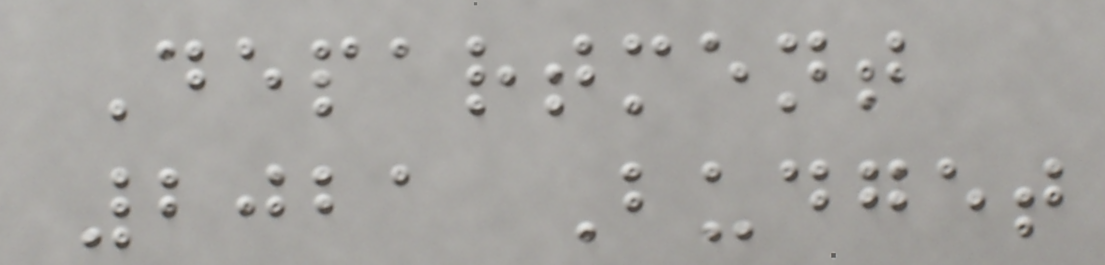Department
2021 Budget
